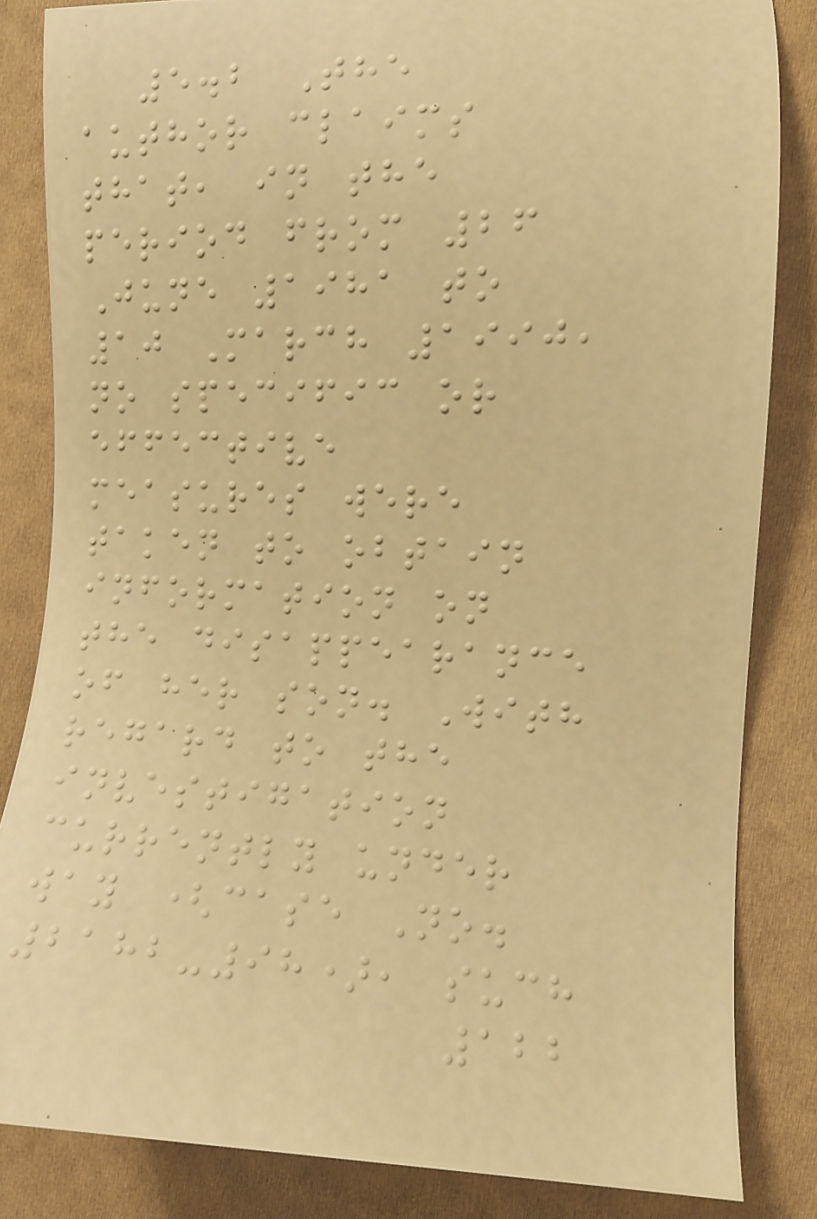5.2 The
author claims
that, in the
period from 26
June 1981 to
10 March 1990,
no specific or
effective
measures were
taken to obtain
information on
the disappearance
of her son. With
regard to the
investigation
currently under
way (case No.
2182-98), such
122
